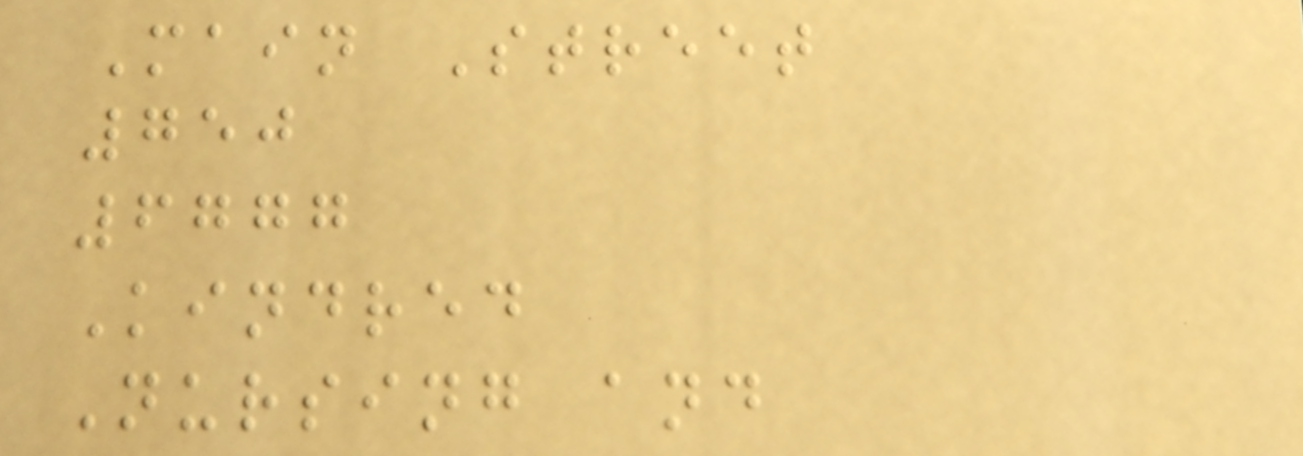Main Street
750
6777
Kindred
Nursing and
